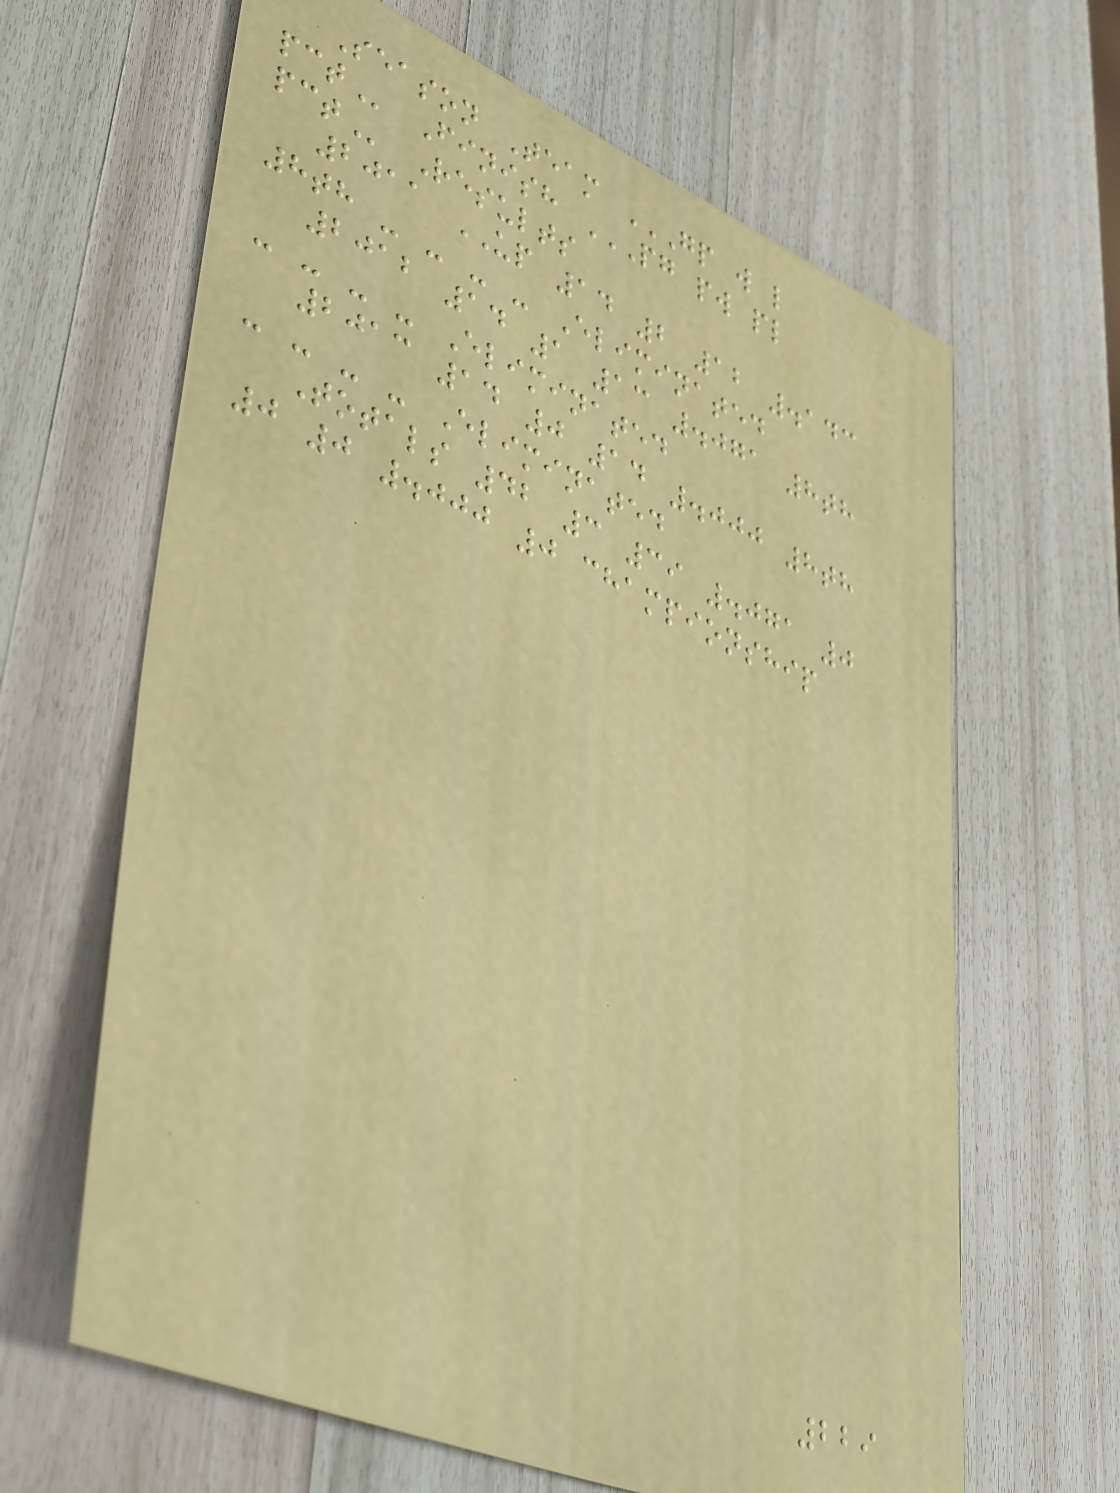Season Team GP W L
PCT Finish PG PW PL
PCT Results
2011 UP 14 2 12 .143
8th - - - - Eliminated
2012 14 1 13 .071 8th
- - - - Eliminated
2013 14 0 14 .000 8th
- - - - Eliminated
Totals 42 3 39 .071 0
0 0 .000 0 championship
229
